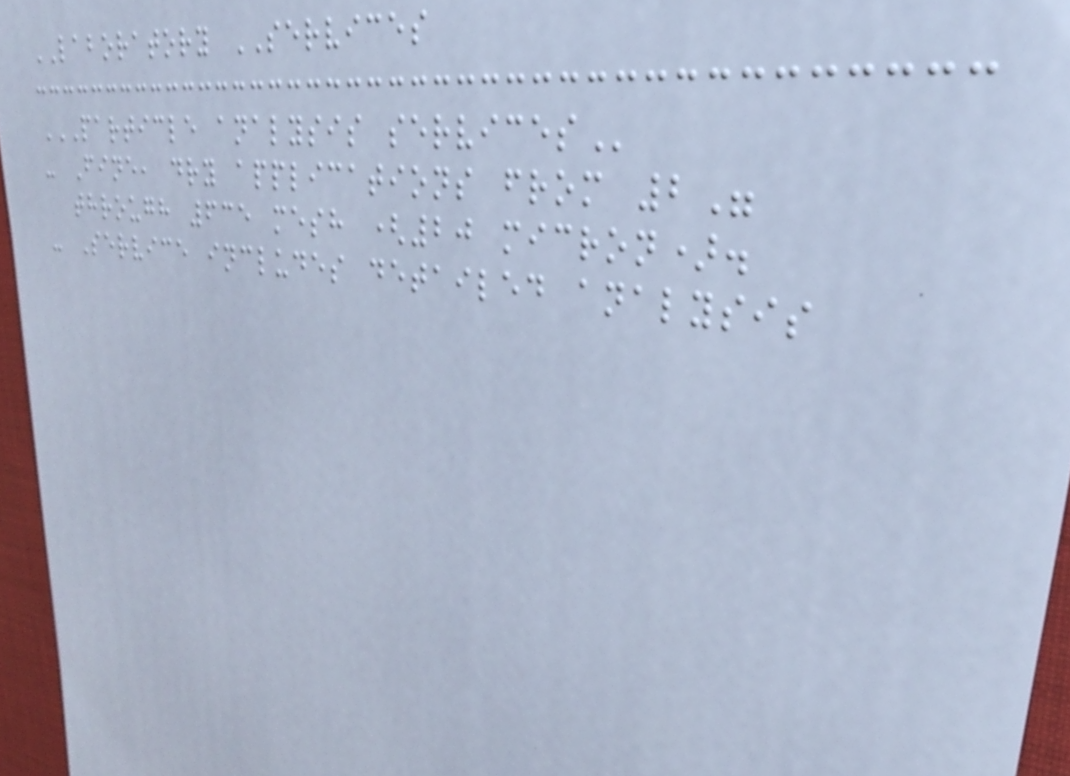LABORATORY SERVICES
PARTICLE ANALYSIS SERVICES
- Fine, dry applications from 2"
through 635 mesh (20 micron).
- Service includes detailed analysis
